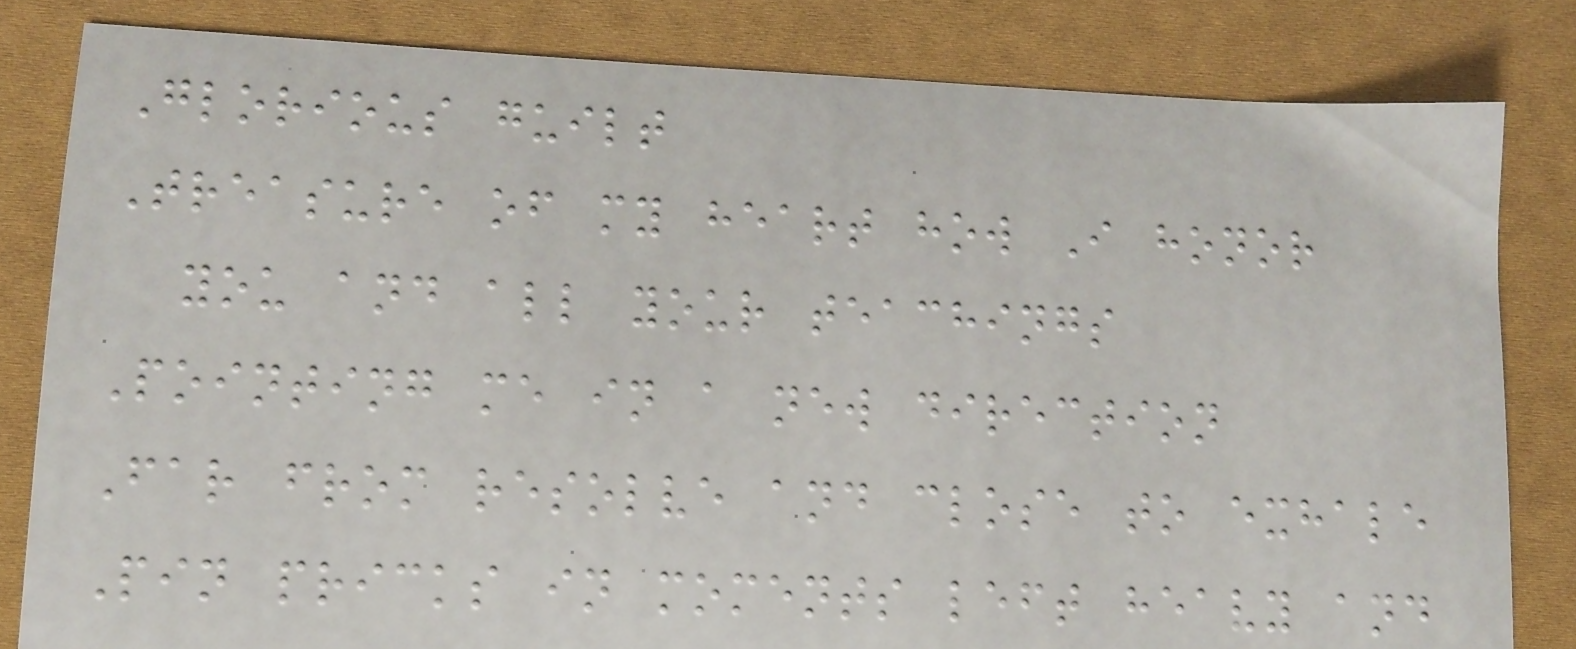Glorious guilt
Treasure of my heart how I honor
you and all your teachings
Pointing me in a new direction
Far from resolve and close to exhale
Pin pricks in moments left heavy and
